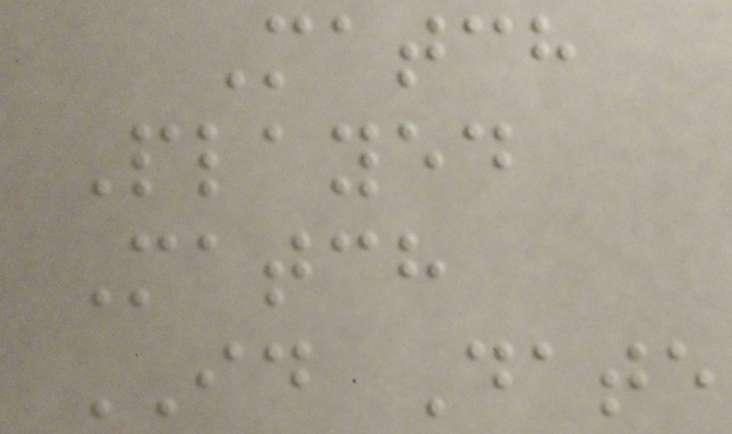Match
Played
Match
ID Date
